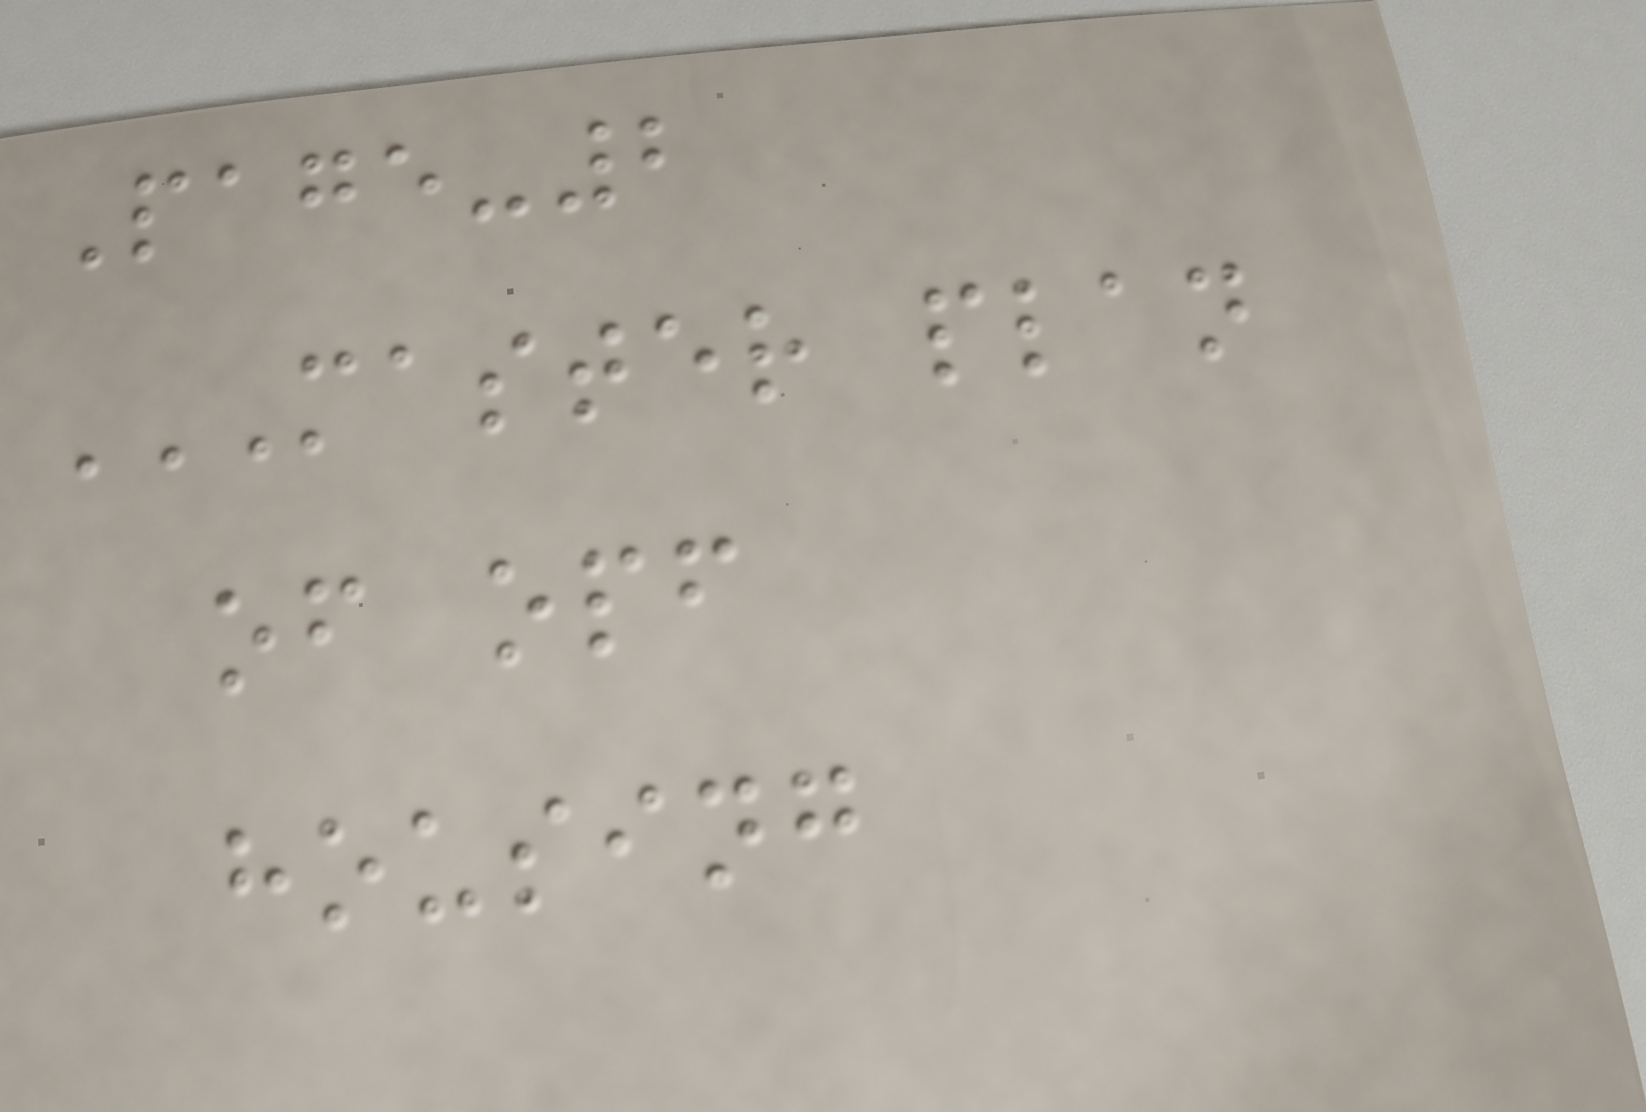Page-2
MASTER PLAN
OF OPF
HOUSING
